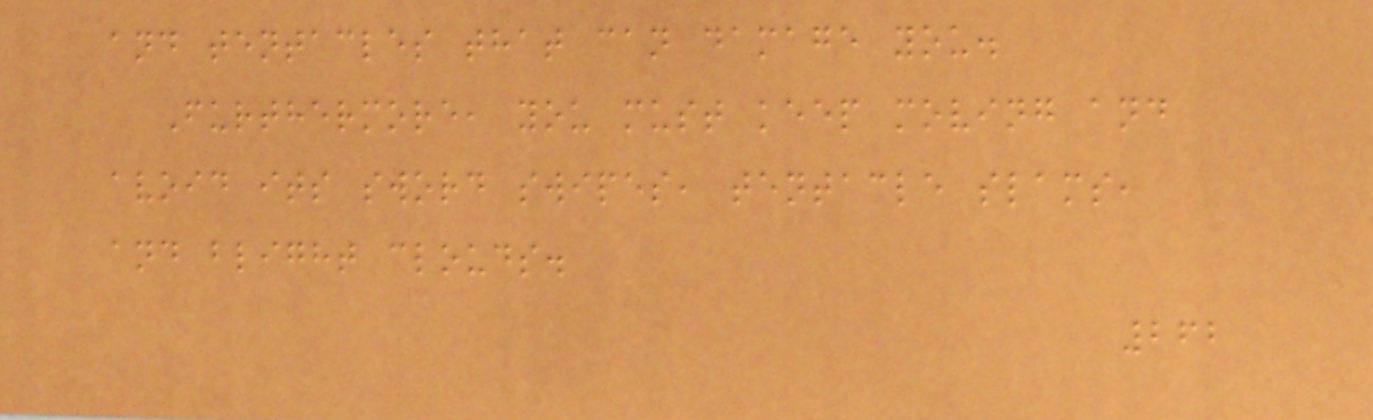and tentacles that can damage you.
Furthermore, you must keep moving and
avoid its sword swipes, tentacle slams,
and blight clouds.
262
